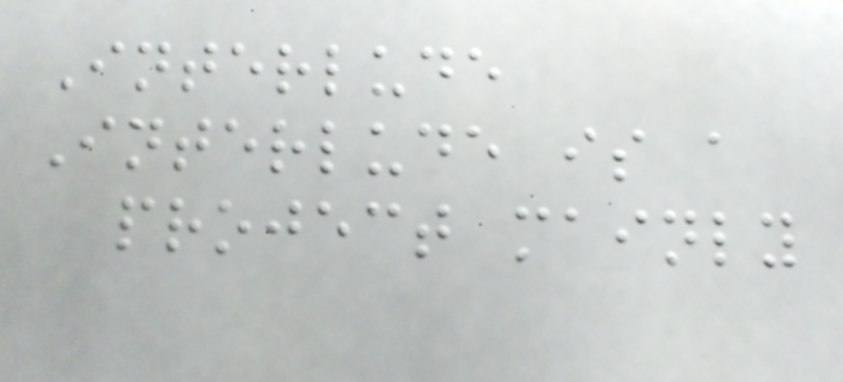Interlude
Interlude is a
project mainly
